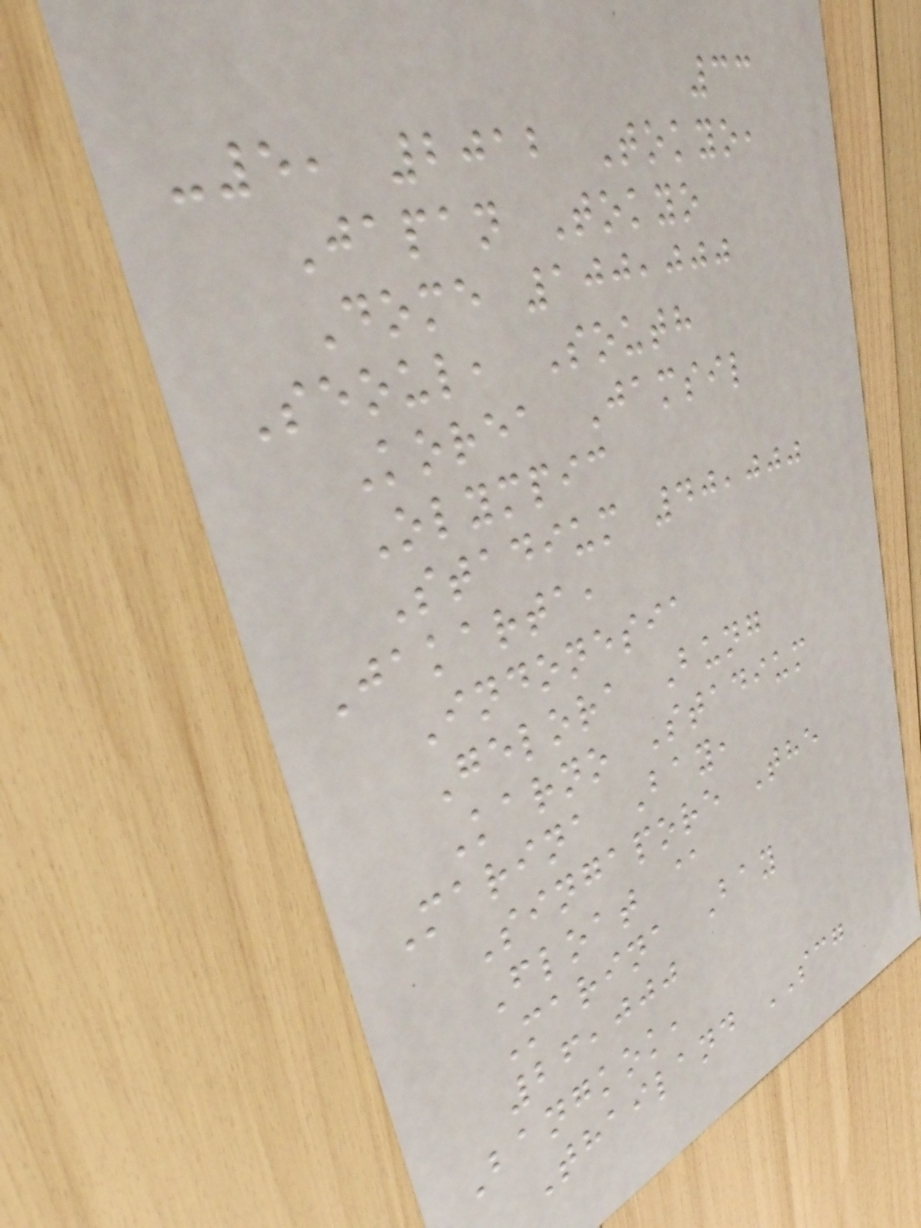33
-5, 2012 Tokyo,
Japan Tokyo
Dome 100,000
Seoul, South
Korea Jamsil
Olympic
Stadium 40,000
Jakarta,
Indonesia
Gelora Bung
Karno Stadium
Marina Bay,
Singapore The
Float @
Marina Bay
26,000
Bangkok,
Thailand SCG
